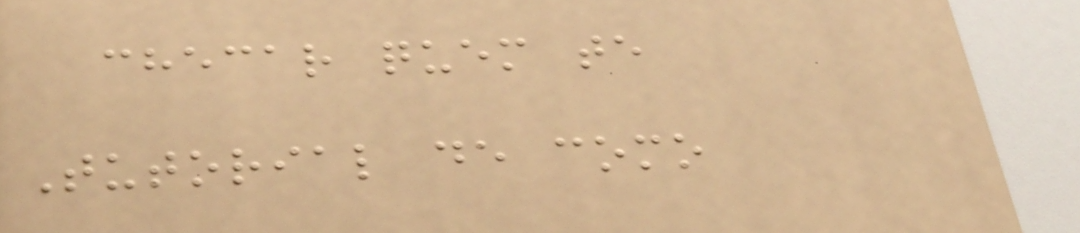checar quem te
Tutorial de como
